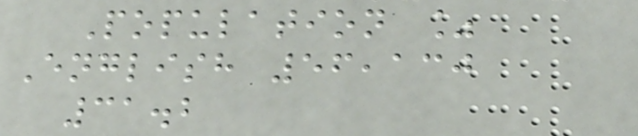Population %
English 56,130
31.2
